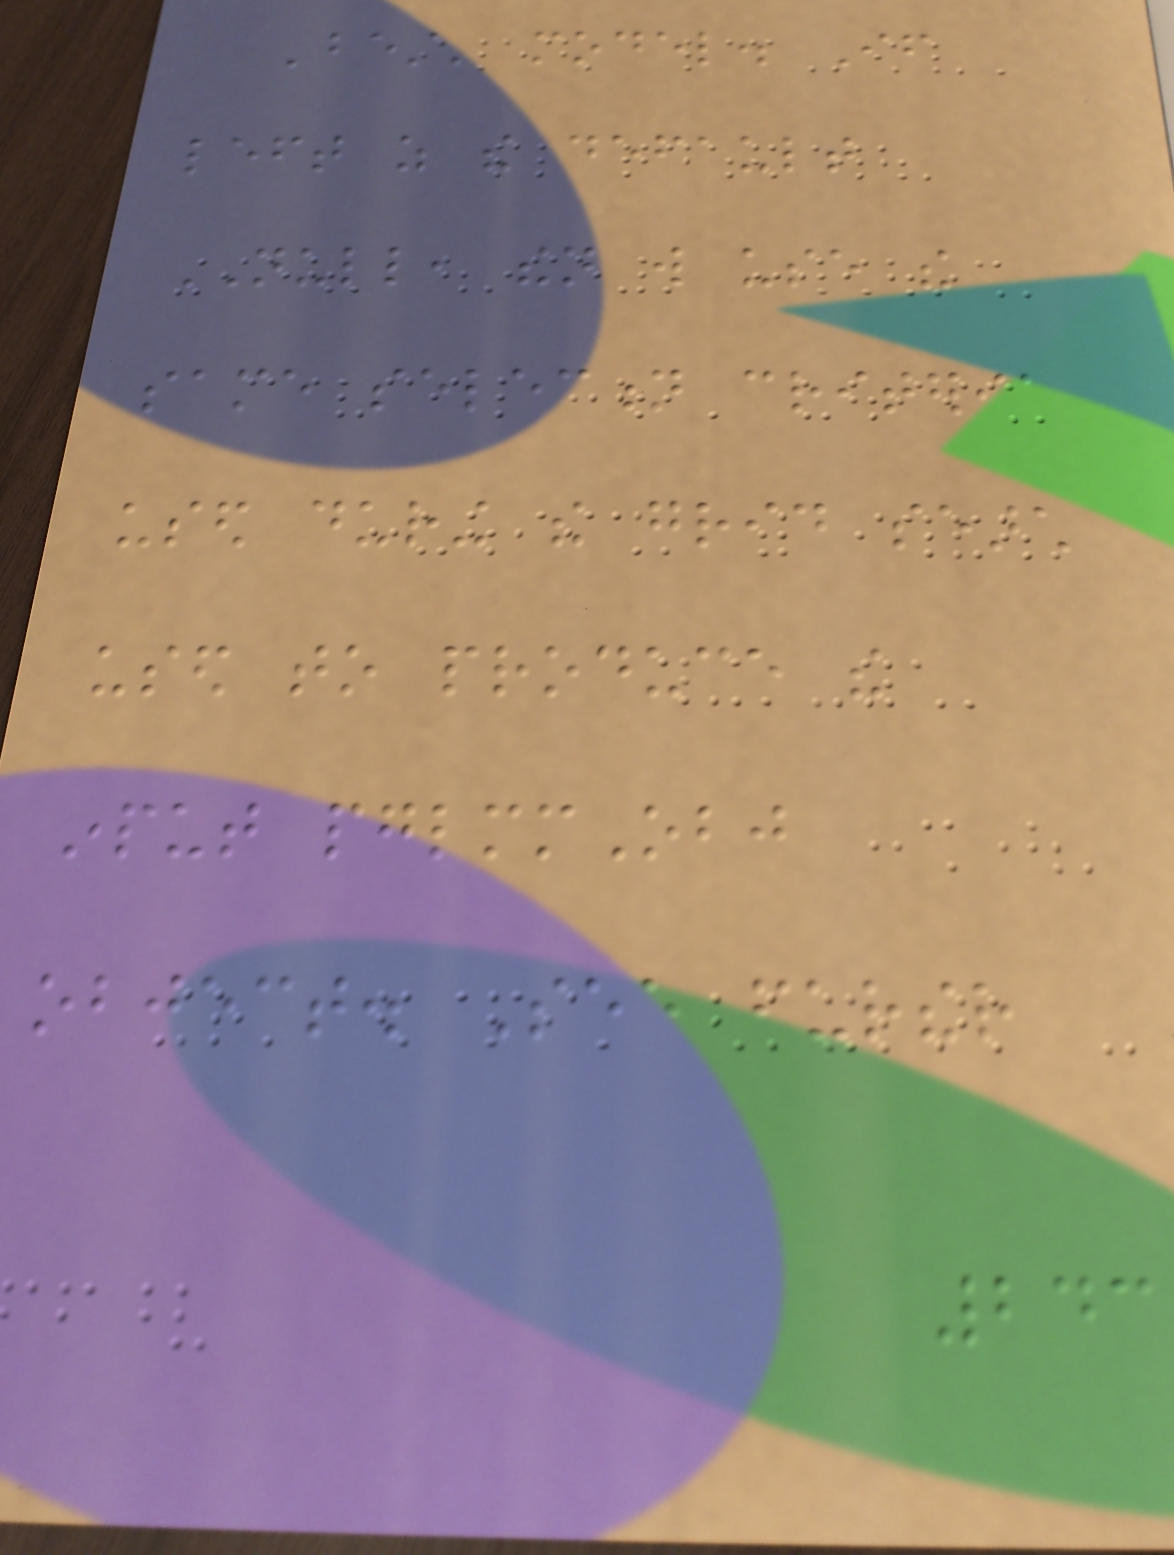'best' model. If
left as the default
NULL, then will use the
same selection criteria
used during the grid search
used to produce the
input pglmmObj
object. See further
243
